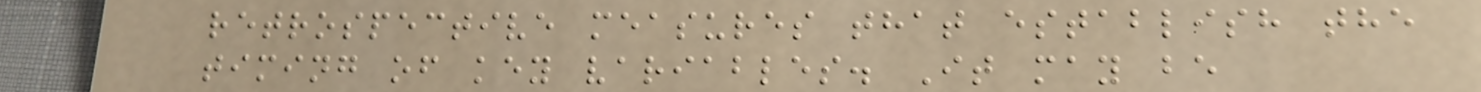retrospective measures that establish the
timing of key variables. It may be
